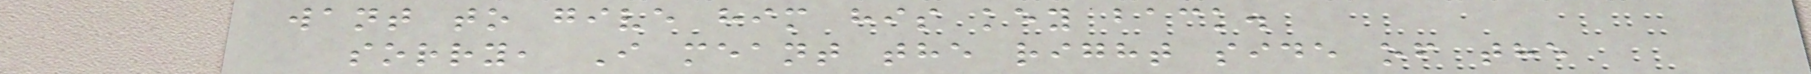want to give him his key back.
sorry, I meant the right side of the
